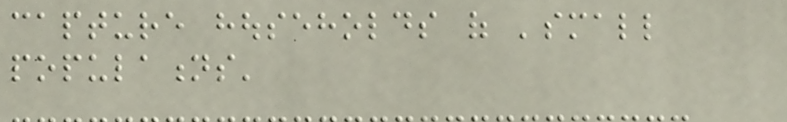capture households of 'small
populations'
